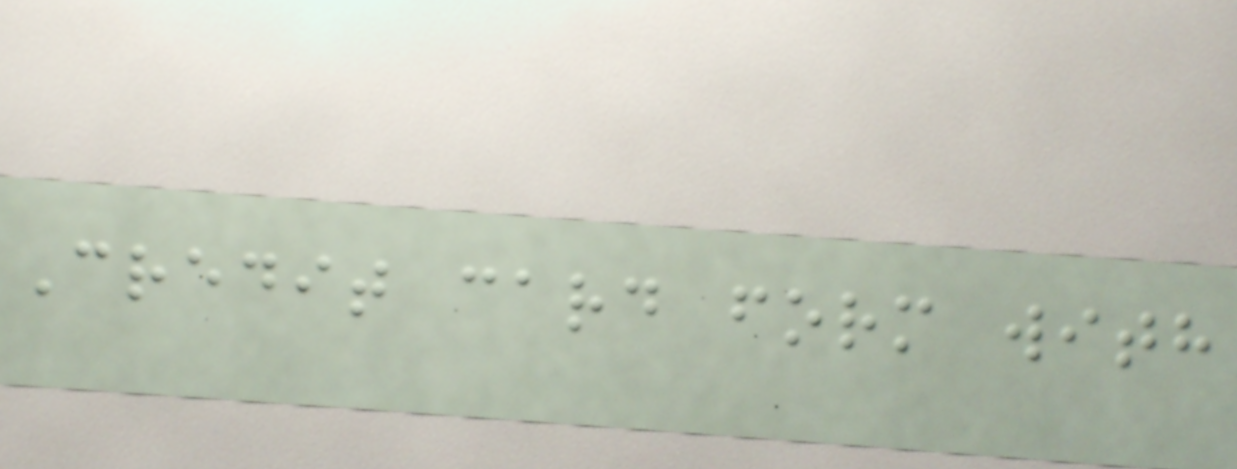Credit card form with
